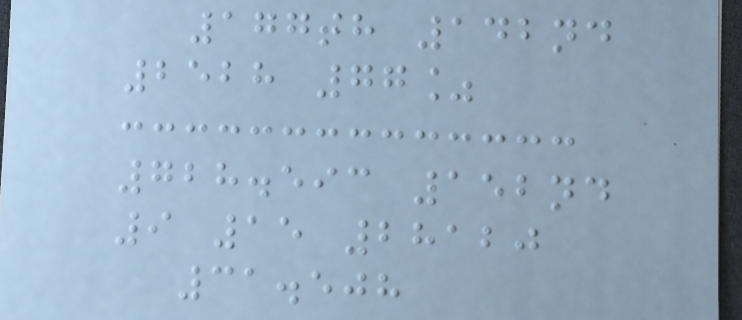177th 142nd
2528 77%
728.593 152nd
9 15 28120
31.508
